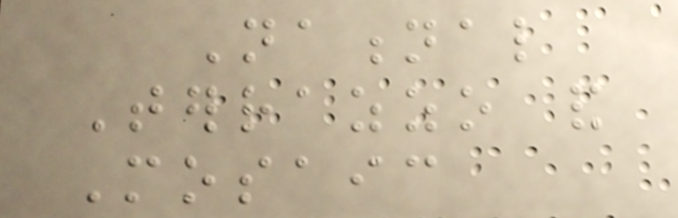National
Terrazzo and
Mosaic
